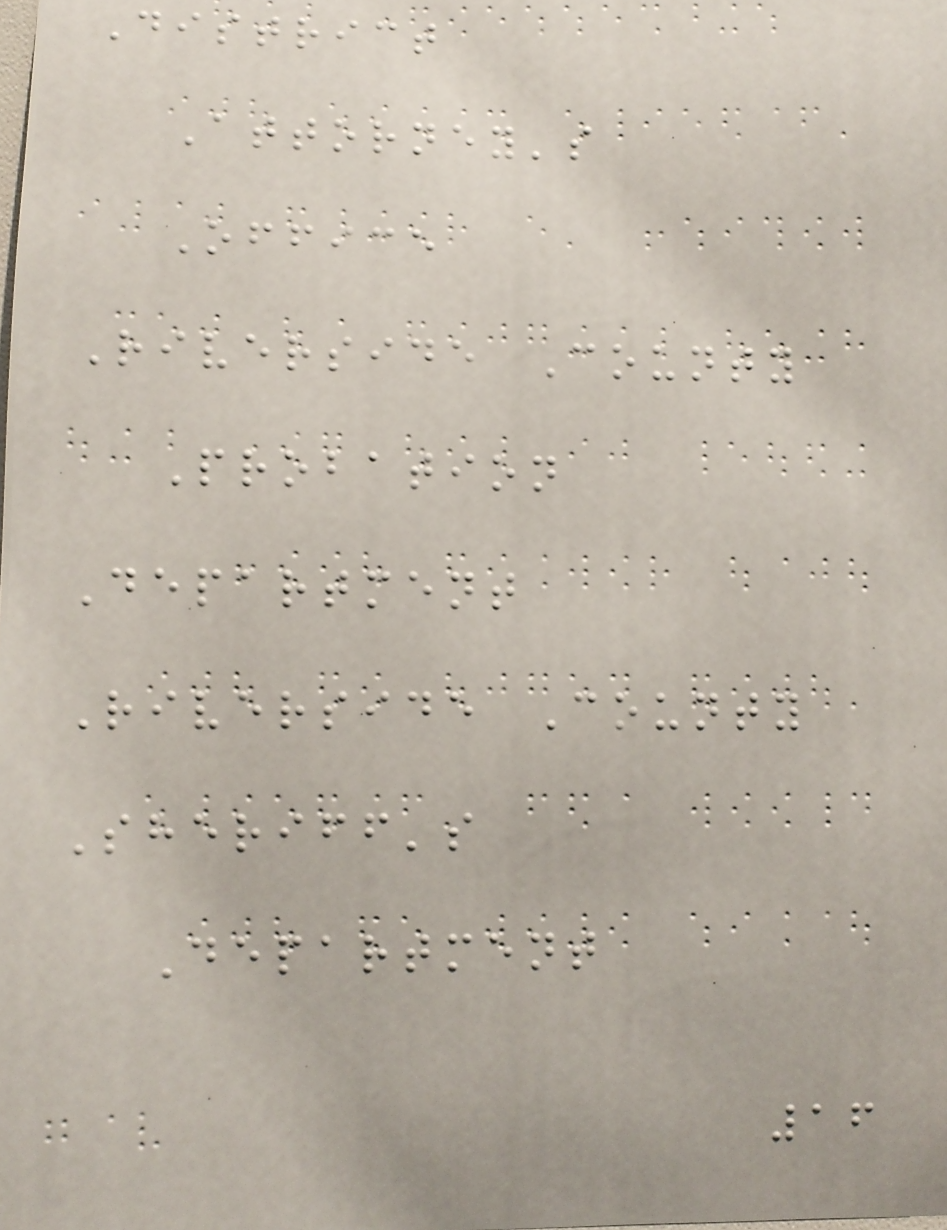District
Attorney's
Office
Riverside County
Probation
Department
Riverside County
Sheriff's
Department
16
